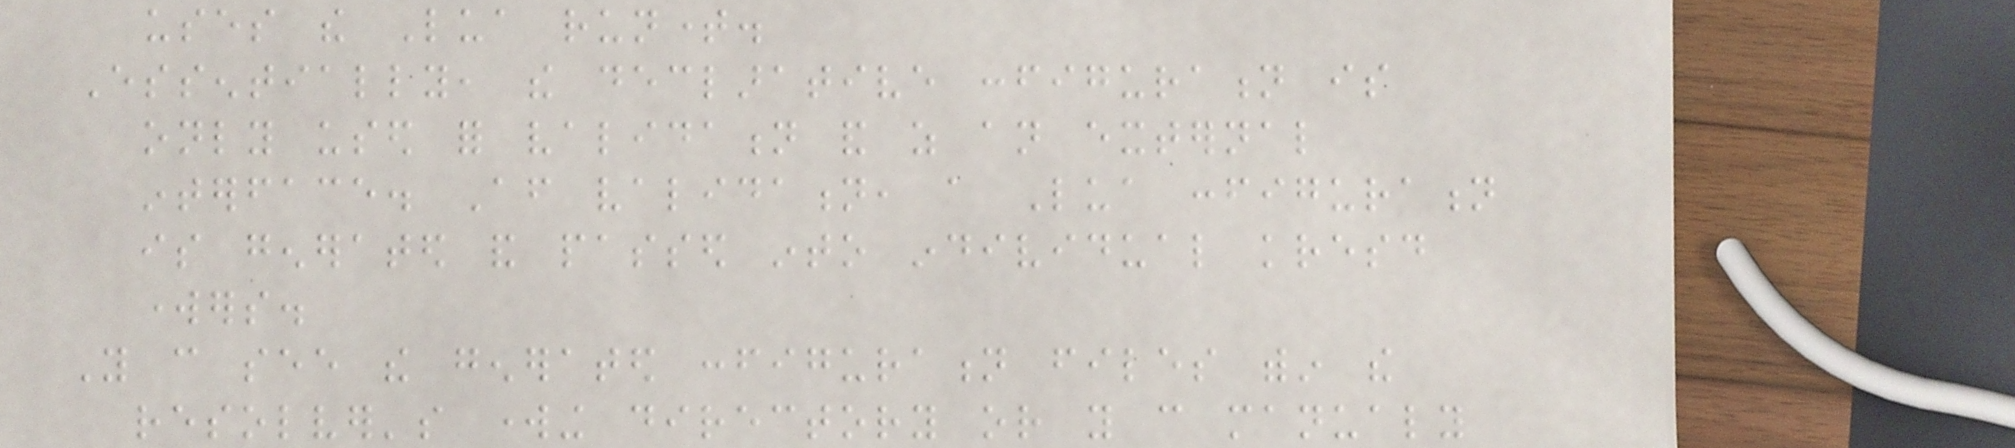uses the Lua runtime.
Essentially, the declarative configuration is
only used for validation and as an external
interface. After validation, a Lua configuration
is generated and passed into individual kresd
workers.
You can see the generated configuration files within the
resolver's working directory or you can manualy
